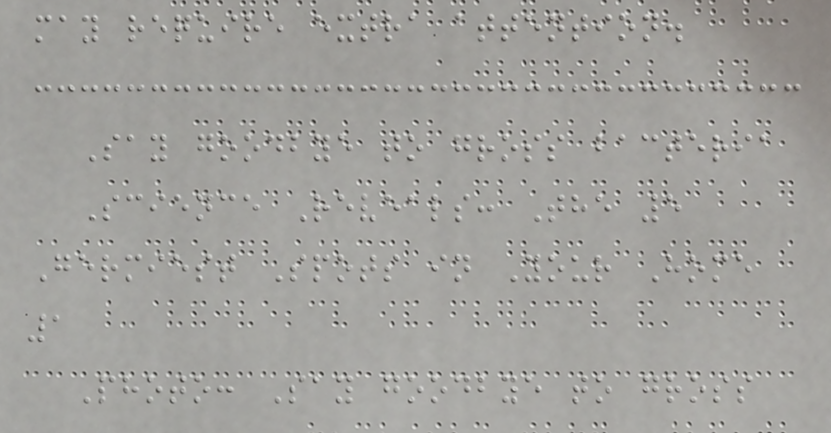may require extra attention.
Say goodbye to gross bacteria
Science Reveals: The 5
Germiest Spots in Your Home
1
Photo: Say goodbye to gross
